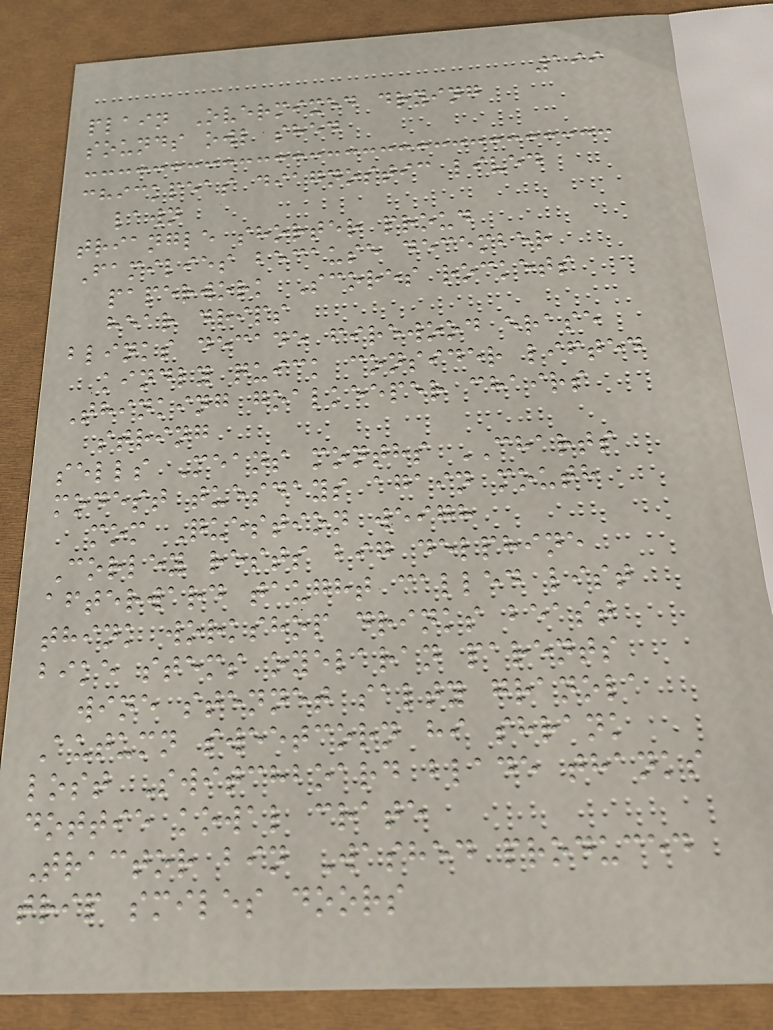199
plain Overmixed drying
sounds owl shed
chickpeas diagnostic lived
lawn
triangle shorter proud
Families because december
paperwork Scores rockets
hear drips
blinks decade firewood erase
kindly quick consider lifted
Thinking goalkeeper chairs
string
sells Means months CHARTS
modest tuesdays again mouth
mom Question weigh
Corley rests big delphine
afterward taught called list
think workshop drinks beast
bike stems oyelaran parents
wine stennet salty granola
Autumn sweetcorn hi shrank
lost Switchboard blade thanks
dottie kowal crate
Tractor bin Washed produced
trip smiles doors
